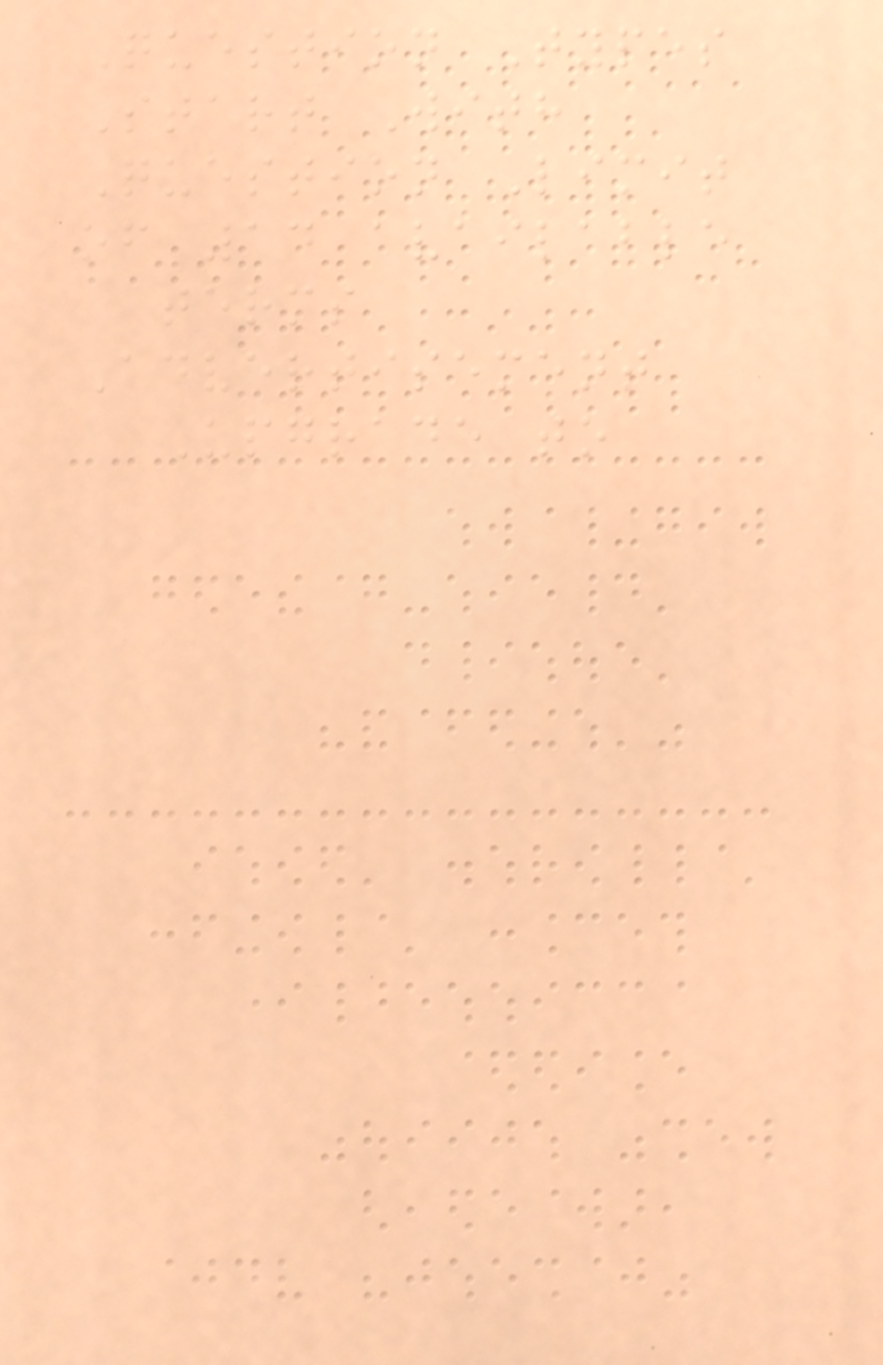Question Types
Start With
Question Limit
of 14 available
terms
Advertisement
Upgrade to
